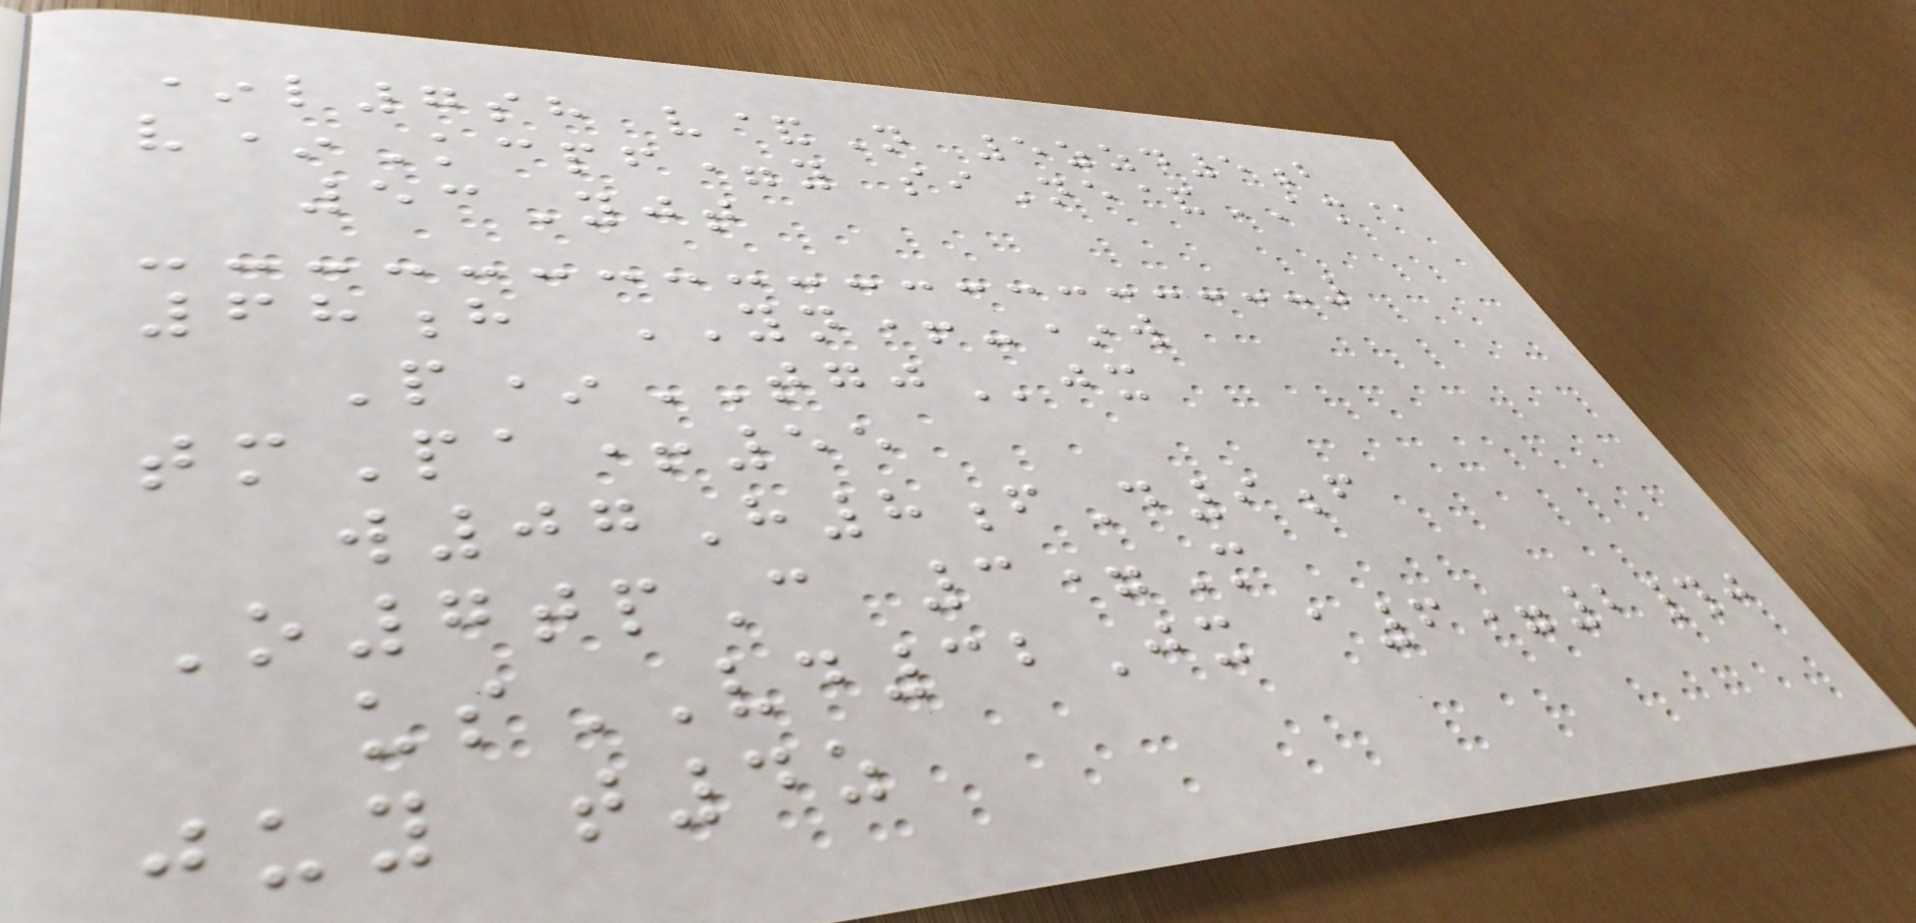*l7sh v&N 5zzd5b
v*Kcpf=y siNe&AM@
53Yjt
68h YN+-*w
P*TGJjx
tmPa+55
w07H8fD9f
O7tpC 3=M
usVD32Jx a6=2#j
juy t4z
